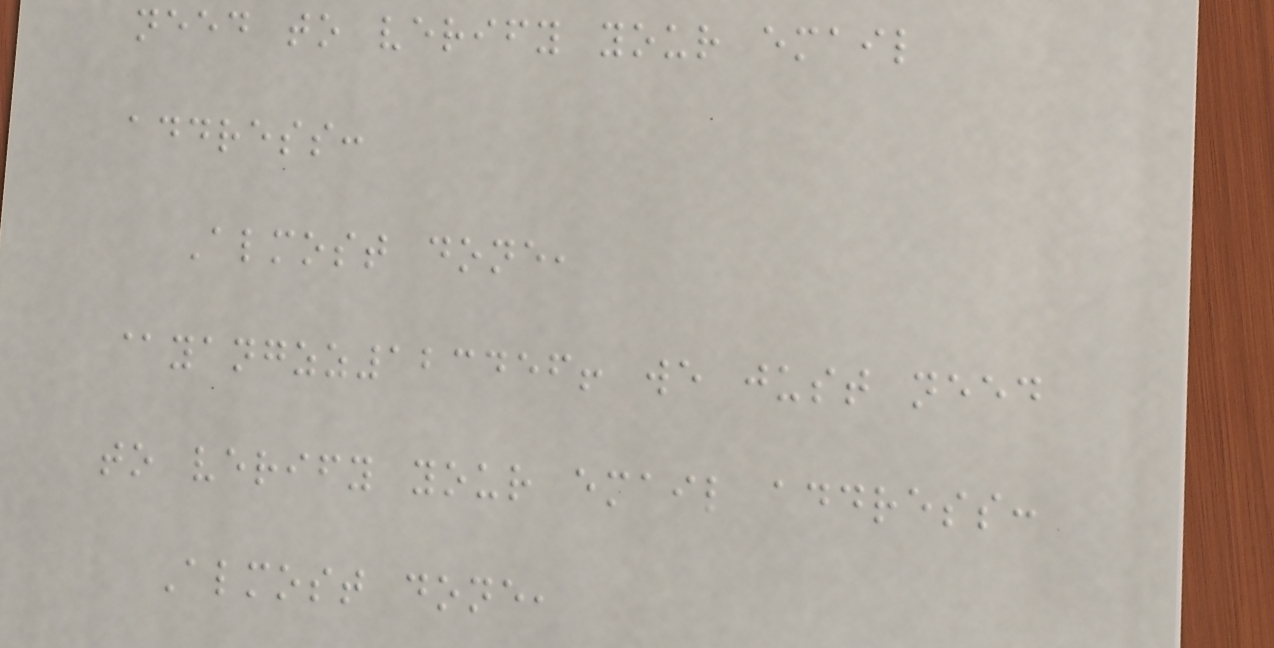need to verify your email
address:
Almost done,
@yangzz123456! we just need
to verify your email address:
Almost done,
